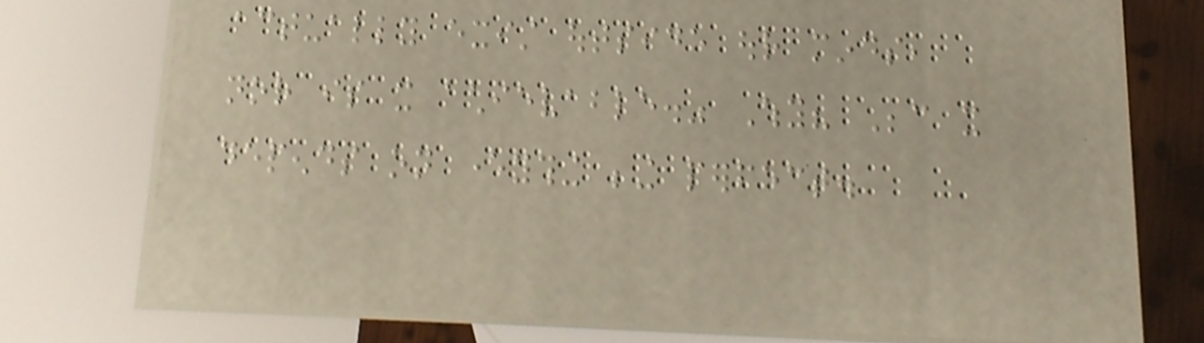actually exist outside our minds,
nor is it achievable." Why? Because it
depends on everything being perfect.
